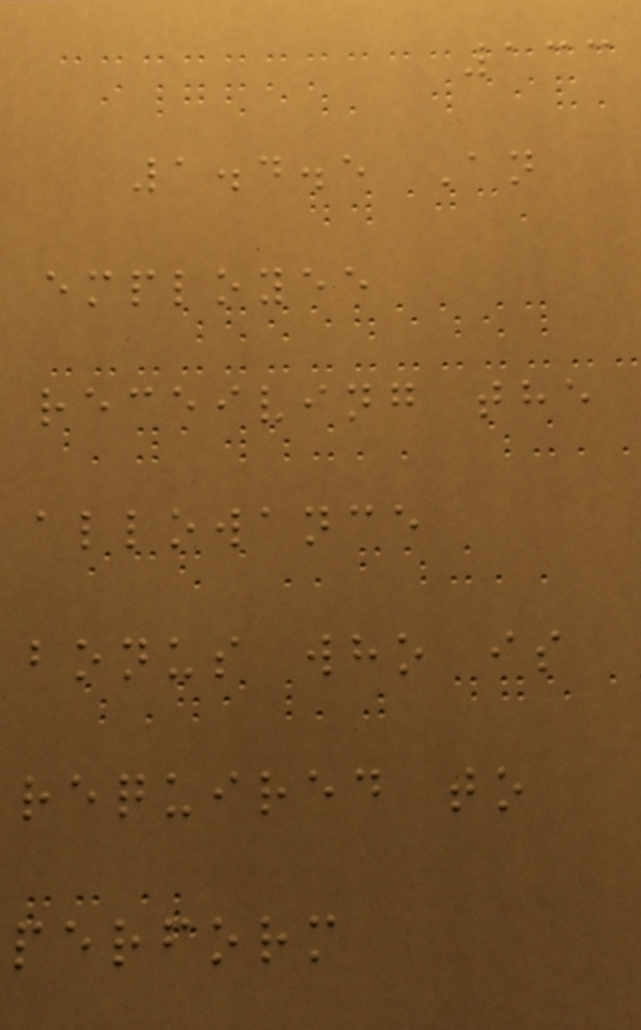133
1.4.5 An
employee
receiving the
allowance
bonus who is
required to
perform
